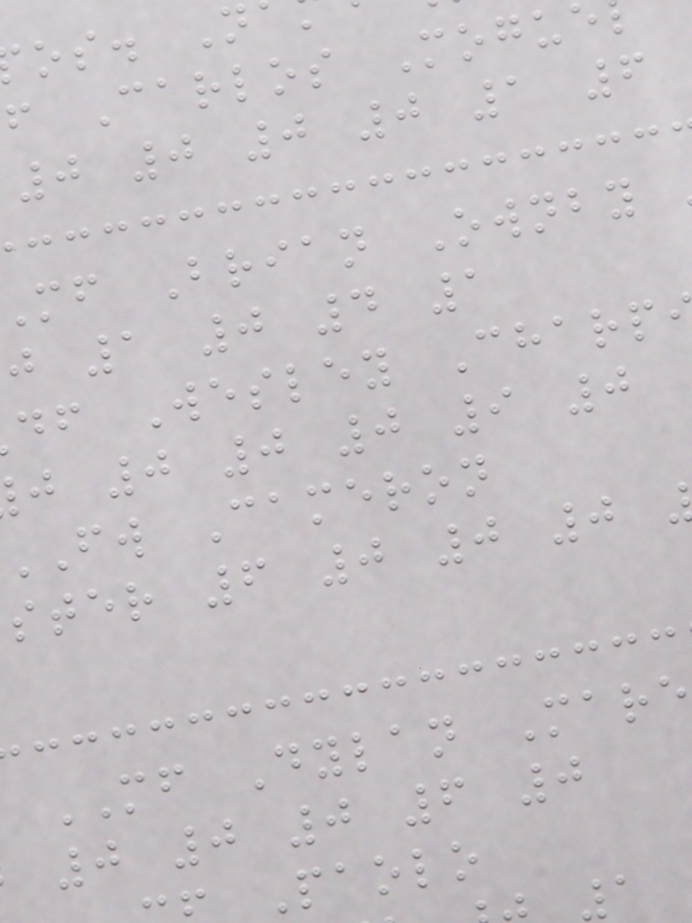os. N
f Carlos Mogu
0 0 0 0 1 6
mf Brian Ownby
j 1 0 4 1
df Wesley Charp
j 0 0 0 9 0
fw Cameron
ster 6 0 0 0
MF Dylan Mare
0 0 0 6 0
Paolo
